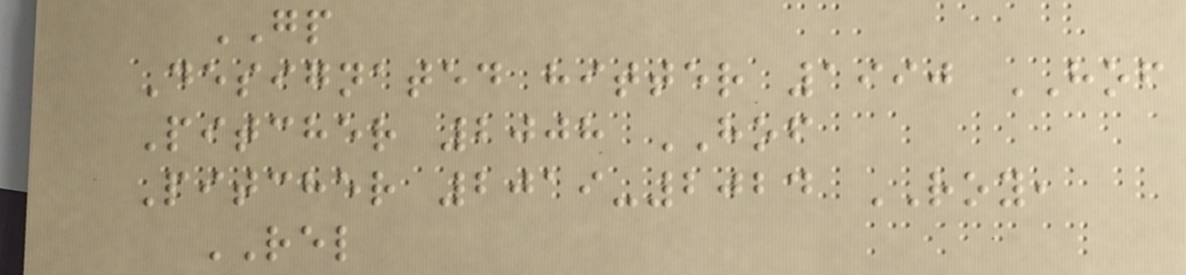GP
Designated hitter 1990 HOF
Pitcher 2008 HOF
Pitcher 2019-2024 ROY,
REL
